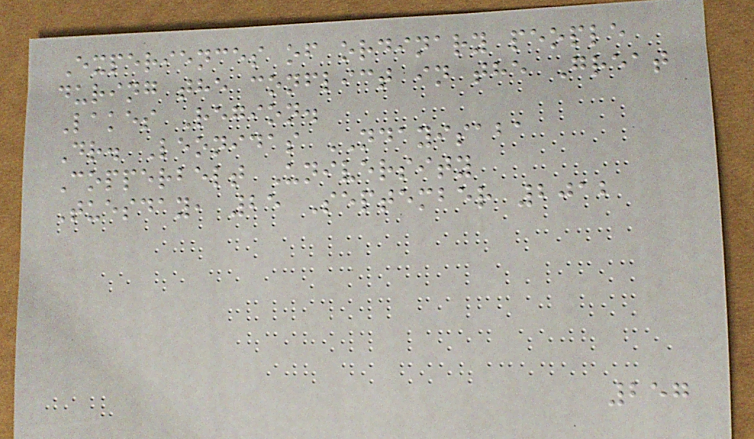Experiences of ordinary people
during the conflict in the Great
Lakes Region.
Dr. Leonidas NDAYISABA
Copperbelt University
Tuesday, 25 September 2012
257
